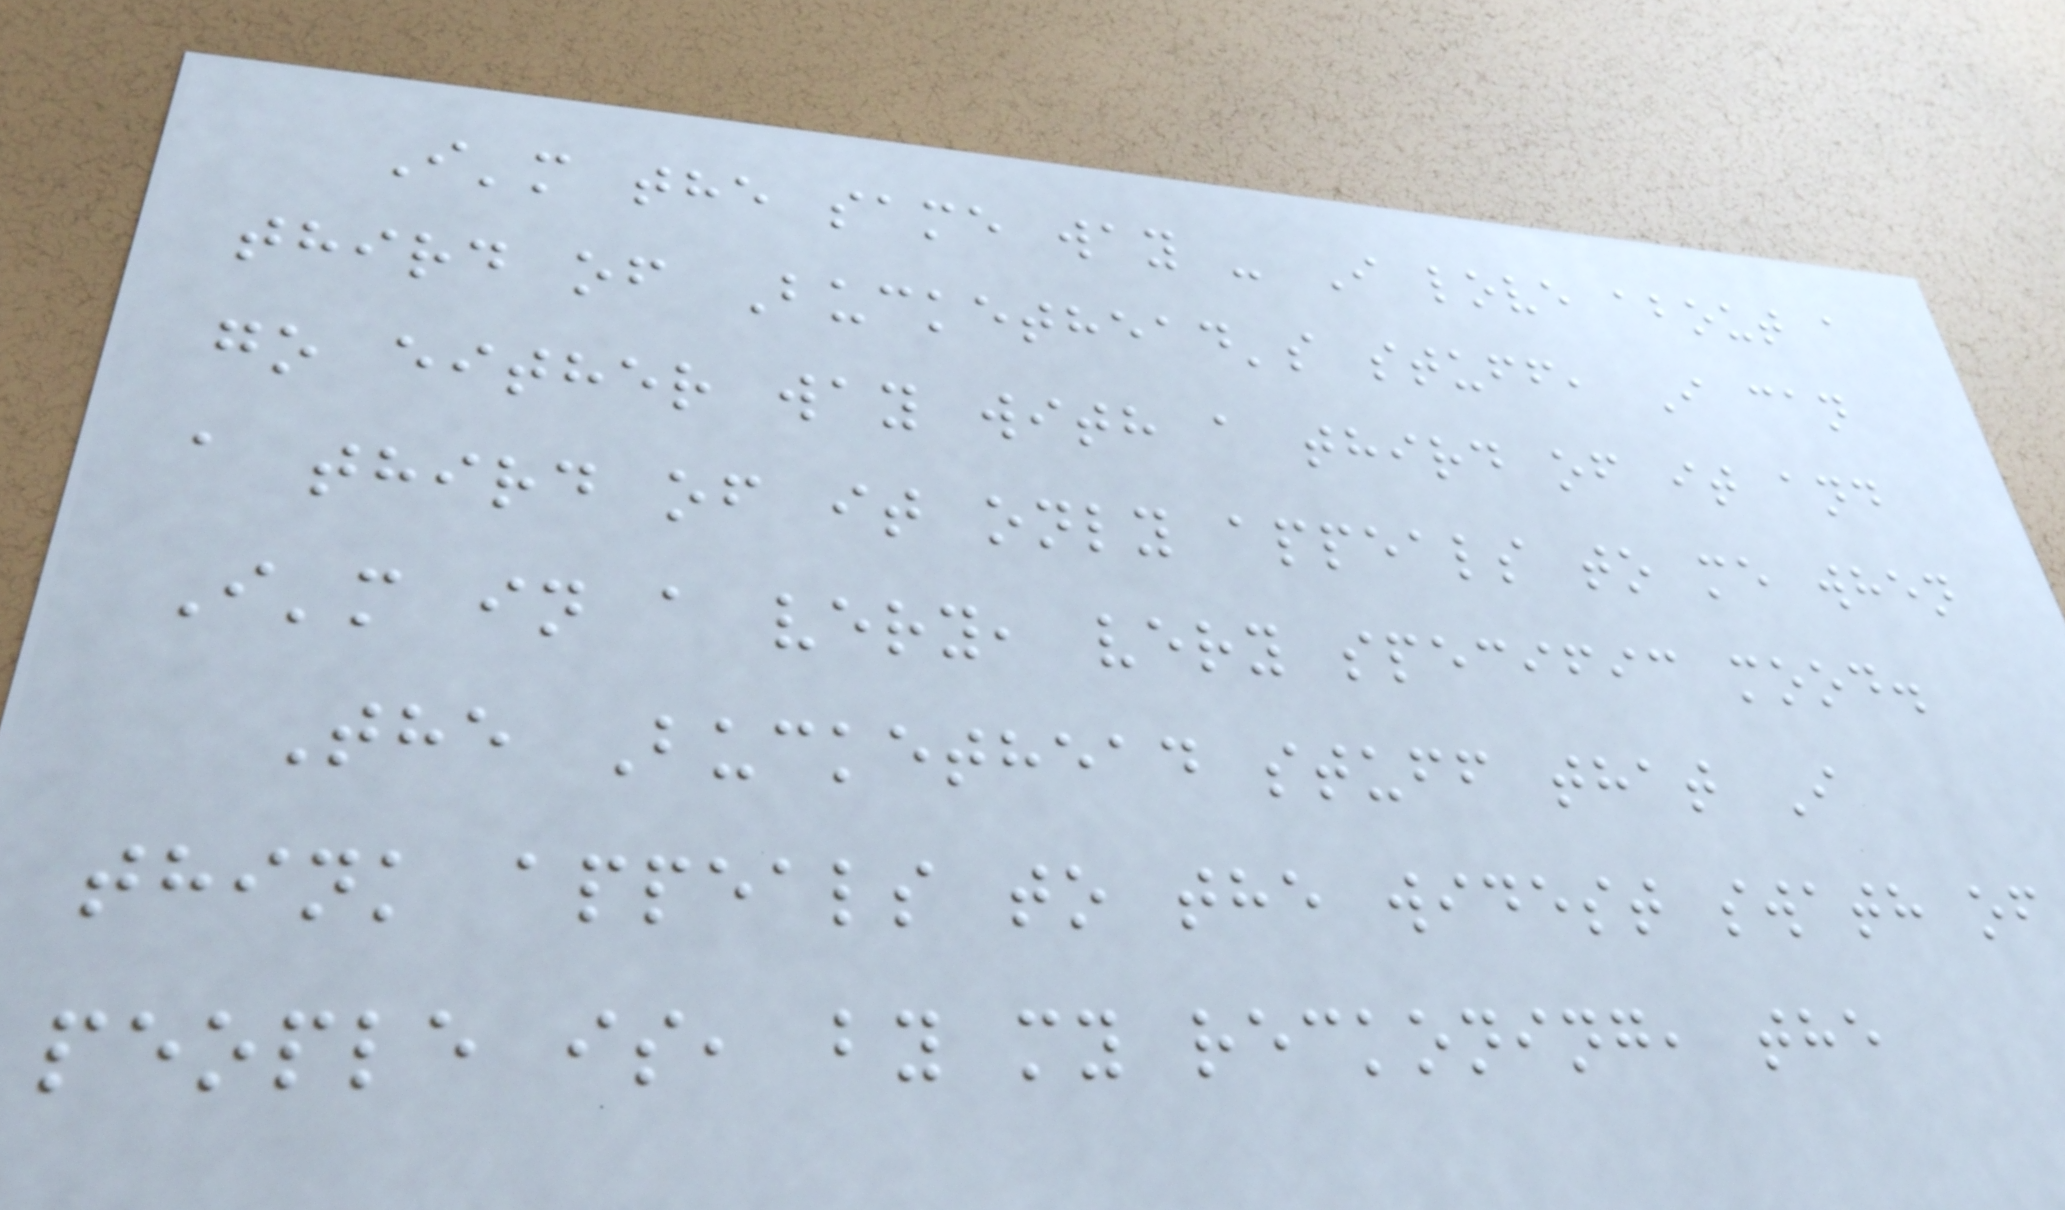I'm the same way - I love about a
third of Buckethead's stuff, I can
go either way with a third of it and
a third of it only appeals to me when
I'm in a very, very specific mood.
The Buckethead stuff that I
think appeals to the widest swath of
people is, by my reckoning, the
